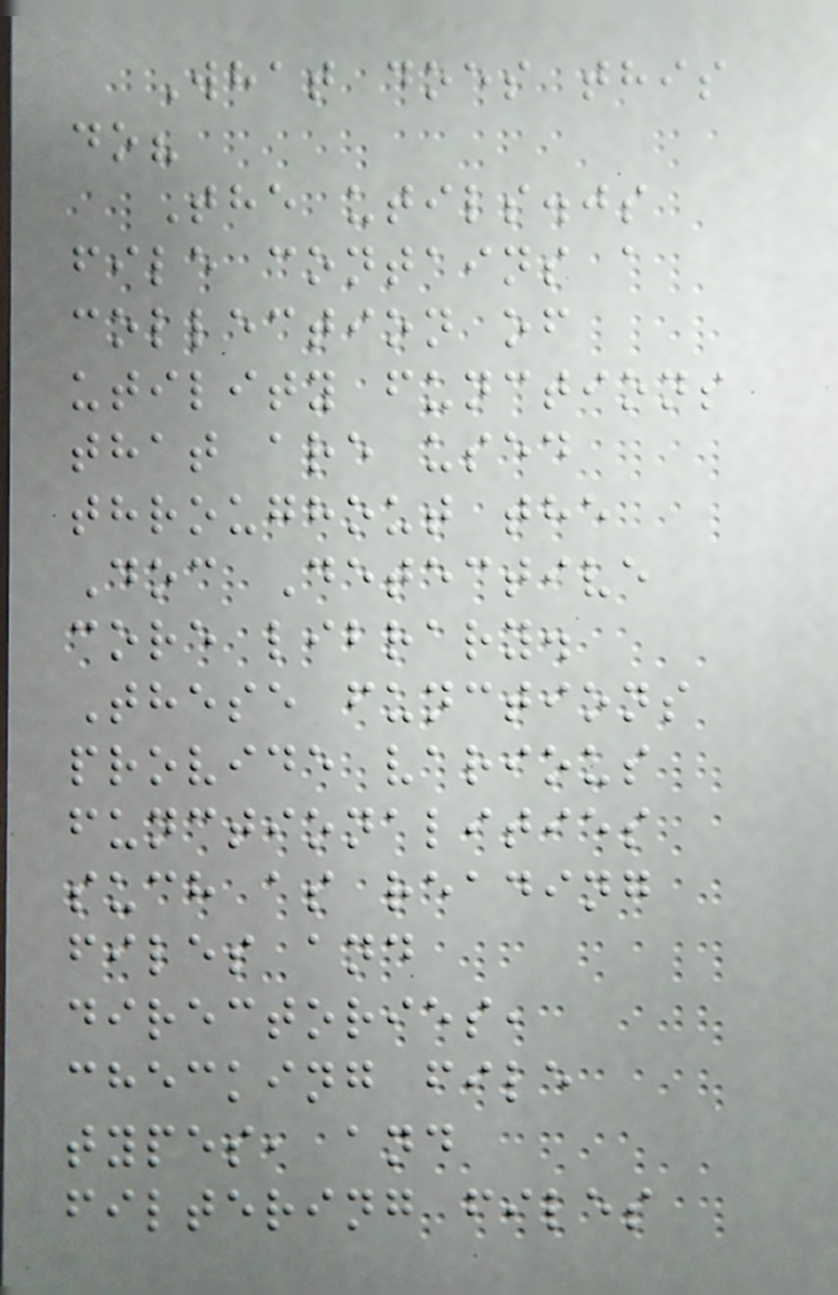What does this
do?
The utils.js
file contains a
collection of
utility functions
that are used
throughout the
Doc Detective
core library.
These functions
provide various
functionalities
such as reading
files and
directories,
checking file
types, and
filtering files
